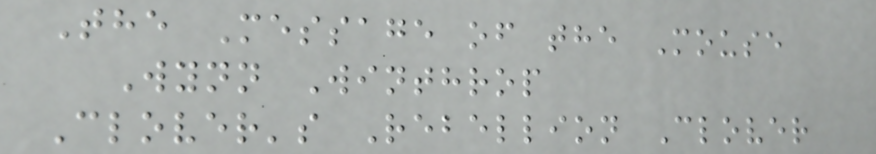The Message of the Mouse
Wynn Winthrop
Clover's Rebellion Clover
